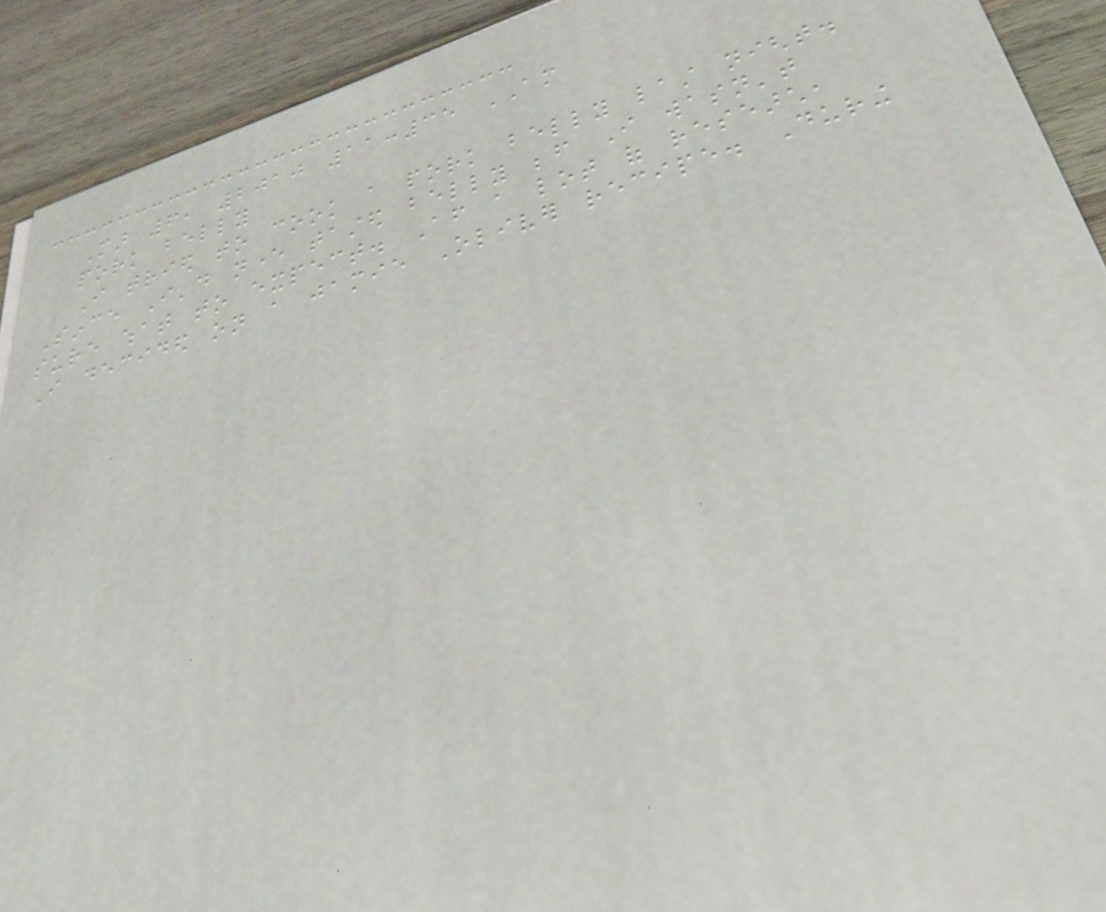Mar 6, 2010 11:35 AM
pork belly
I tried to cook a pork belly last night.
Since I'd never tasted belly before I wasn't
sure what to expect. After a lot of research,
I decided on a jamie Oliver recipe. During
